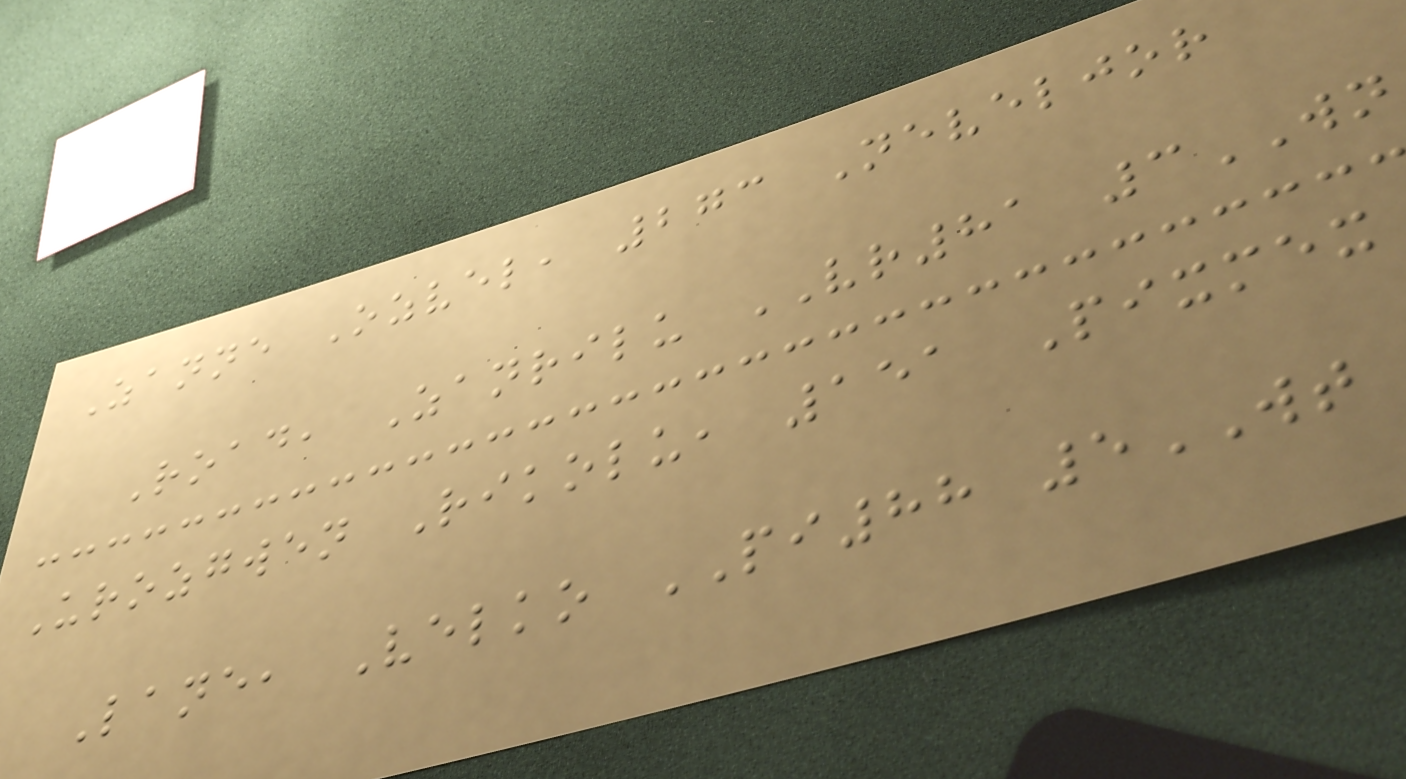Zanne Ozvel, 273 Neveljor
Road, Zanrilu VR81 3WN
Urozgwen Rikolu, 151 Pixmex
Lane, Velko PI88 5WT
